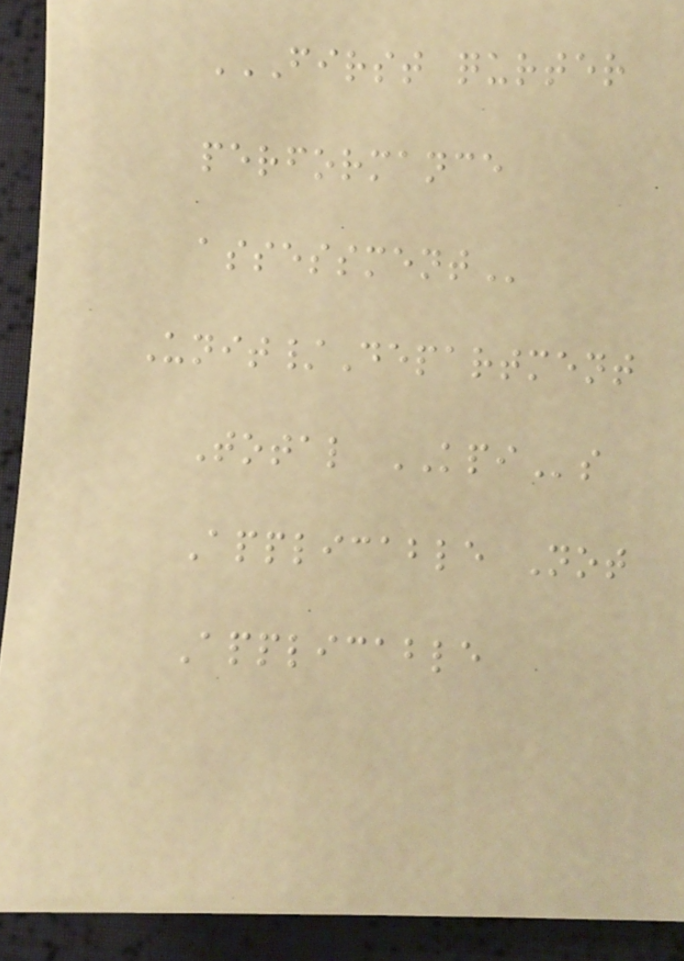FIRST QURTER
PERFORMANCE
ASSESSMENT
Unit/Department
Total KPIs
Applicable Not
Applicable
